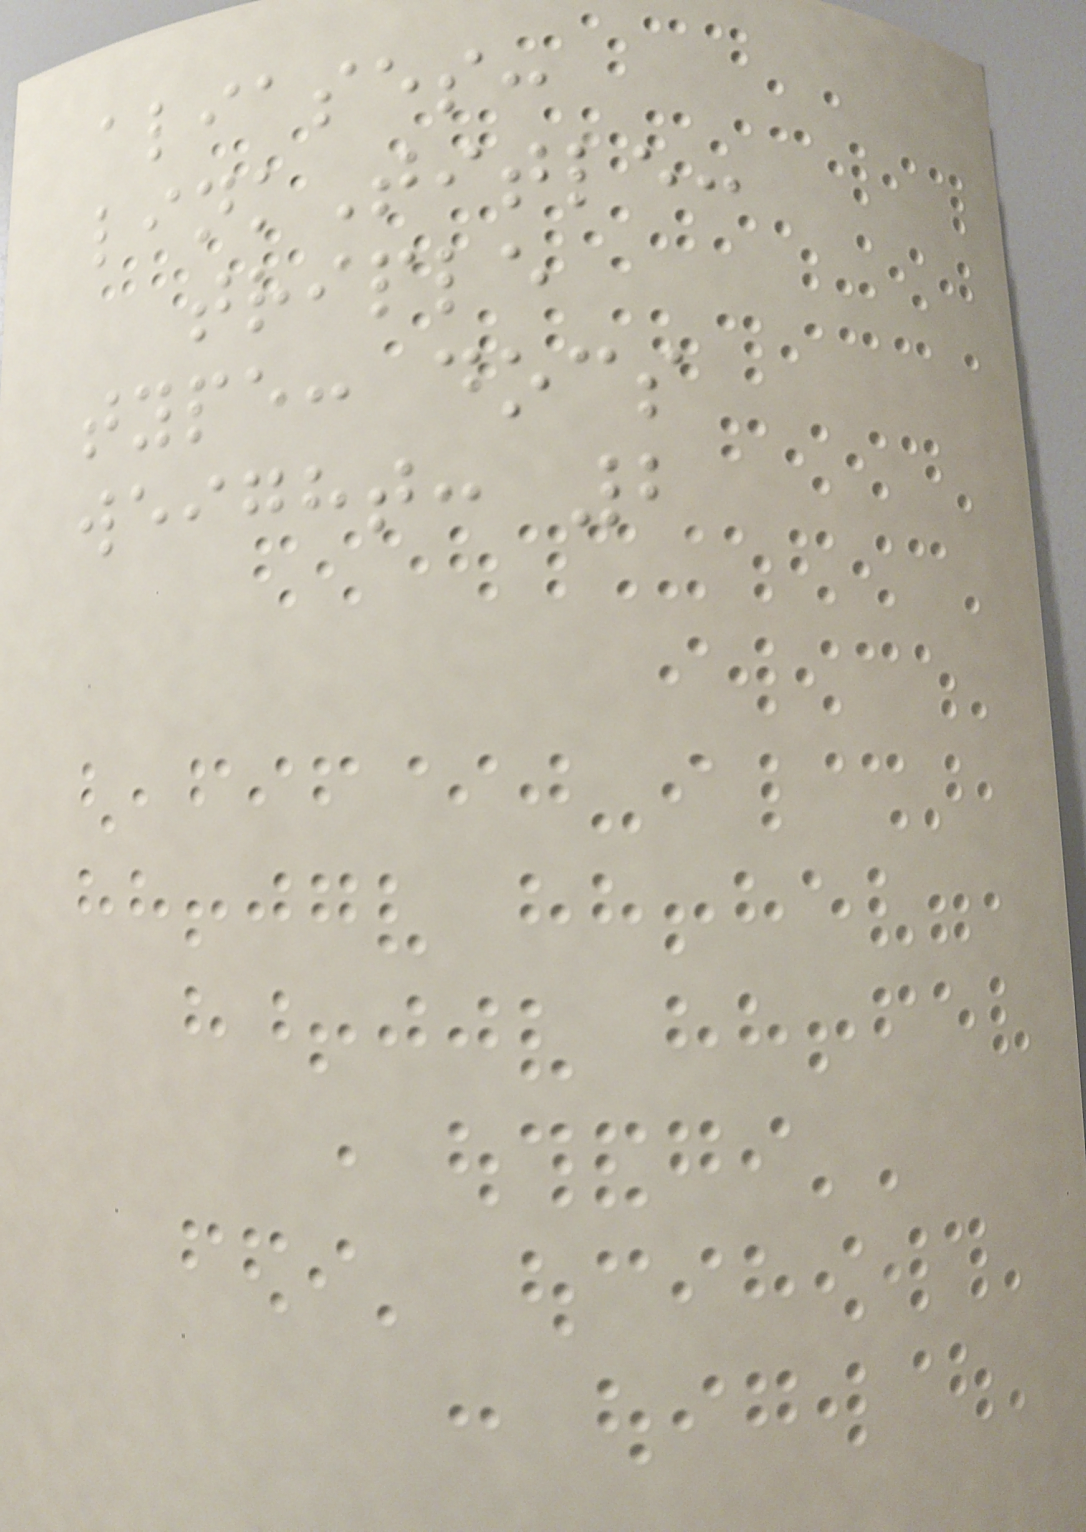aliases:
linkTitle:
triple
type: docs
weight: 2
